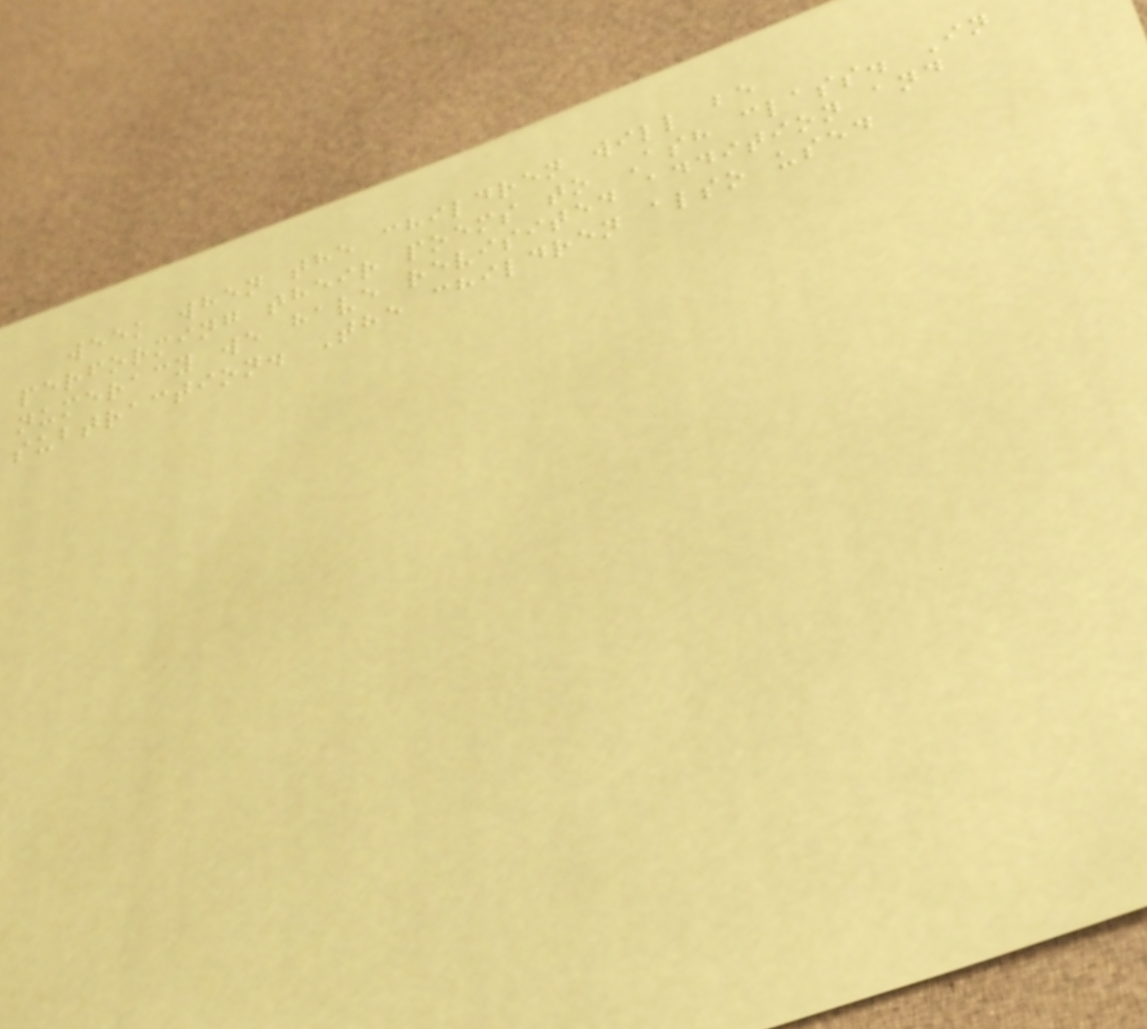week when the children will be
performing their poems to Ash class. In
numeracy we have revisited addition and
subtraction. The children also used
